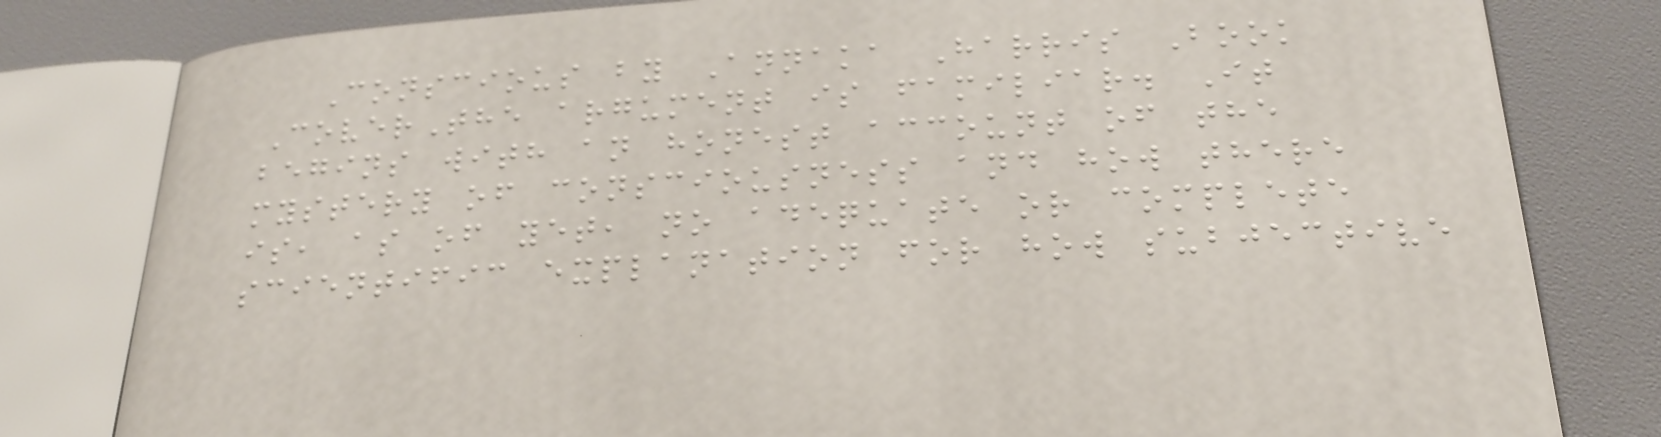Conscious by Annaka Harris Book
CoverThe argument is familiar. It
begins with an honest account of the
mystery of consciousness and how there
is, as of yet, no adequate or complete
scientific explanation for how subjective
